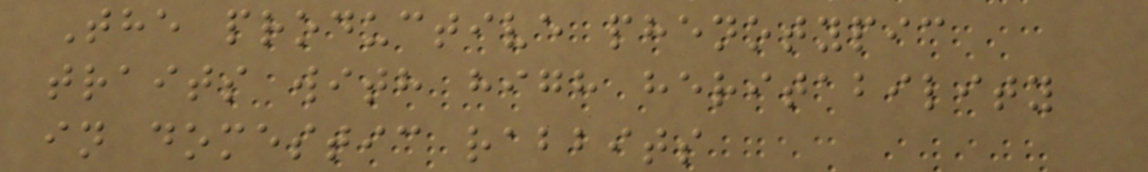The productive phenotypic
traits with high heritability
in domestic rabbits
